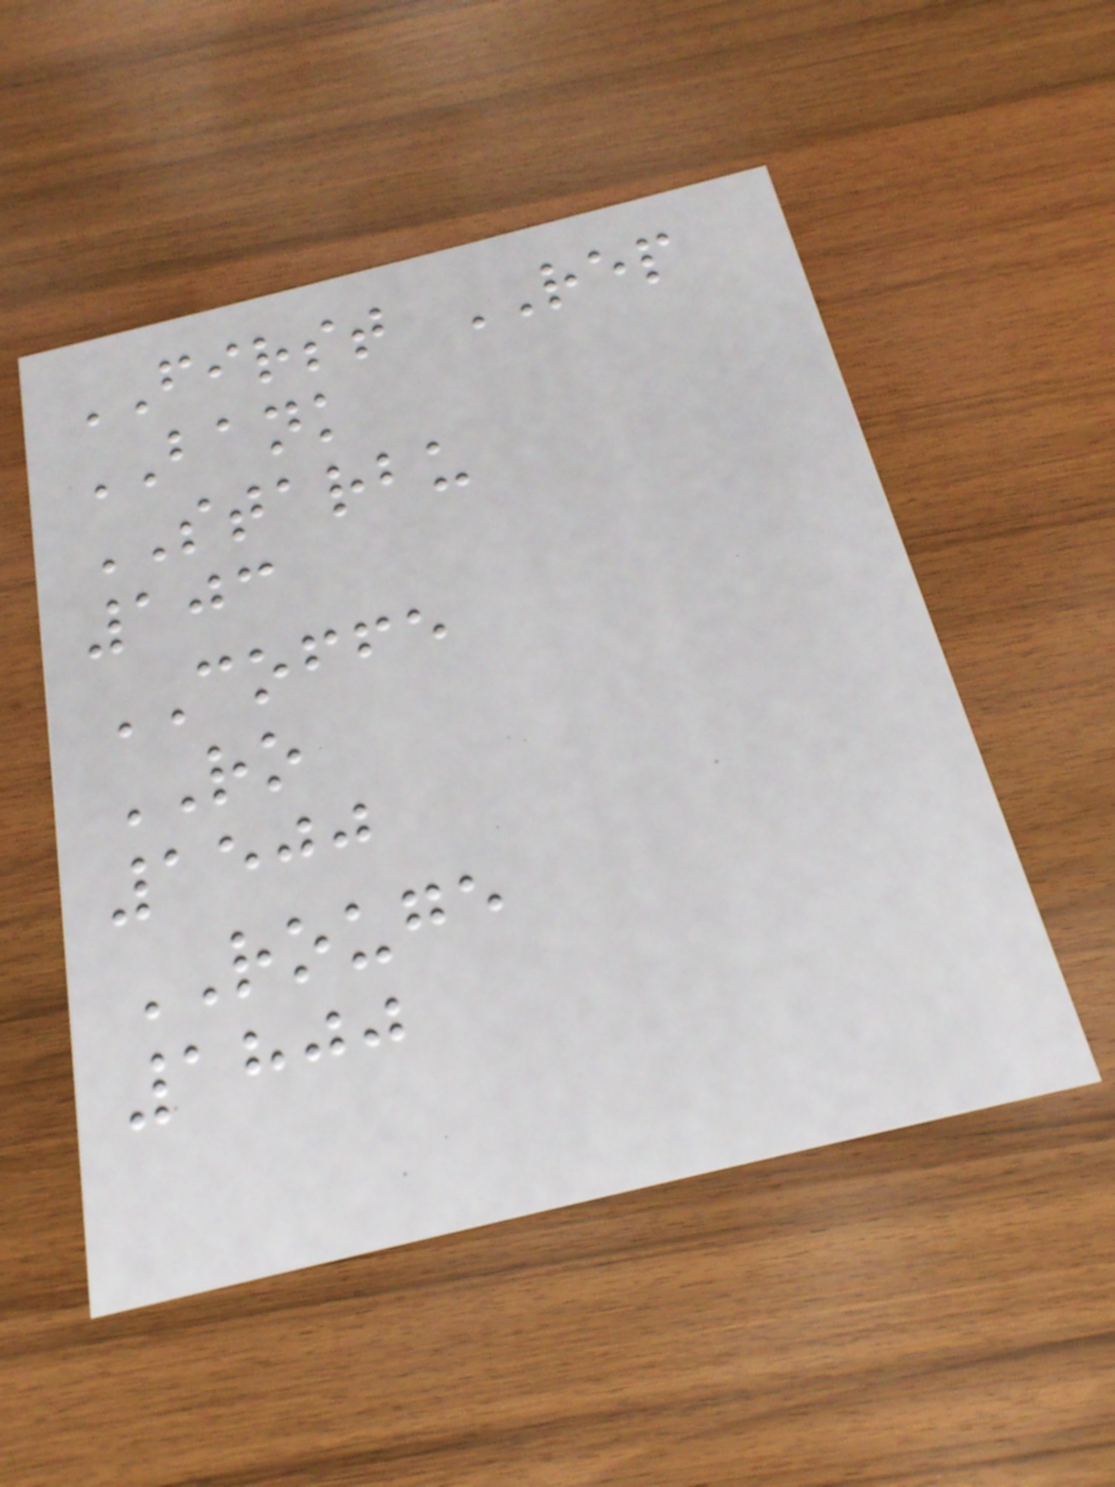FIRST REP
BANK
STARBU
103
COFFE
RO
1500
ROUGE
1800
